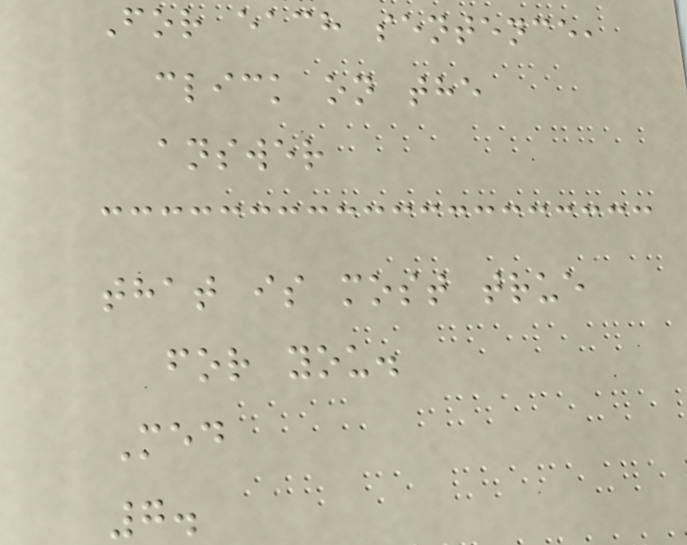For each sentence,
click on the
answer
that is most true
for you.
Med
7.
